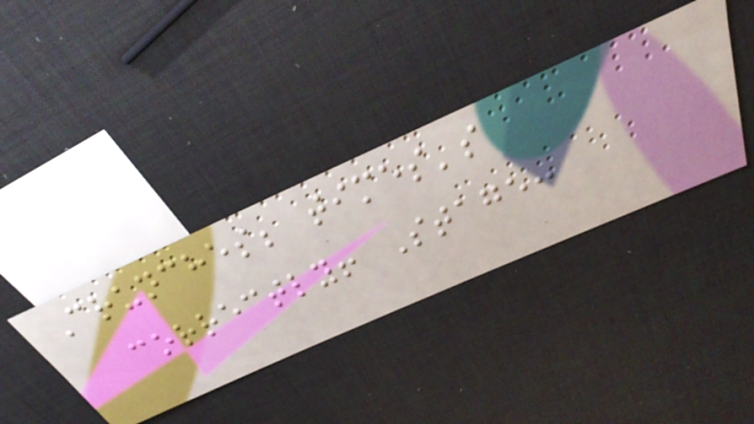Crunches; times's
correctly! Stage:
